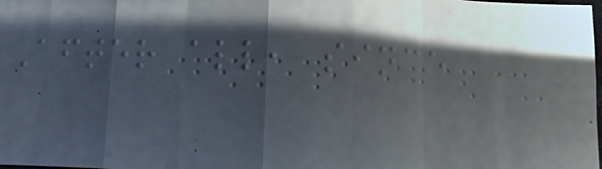After all, since
